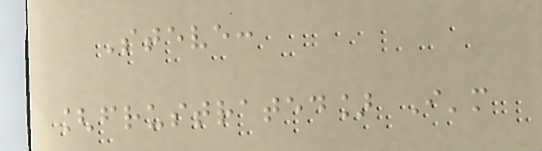Steve:
[frustrated] I'm
